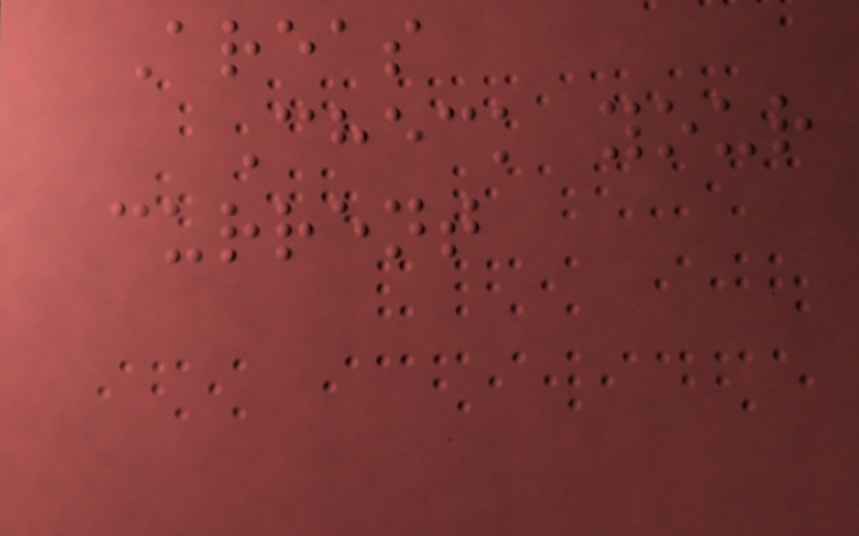Areas
Check your
current
